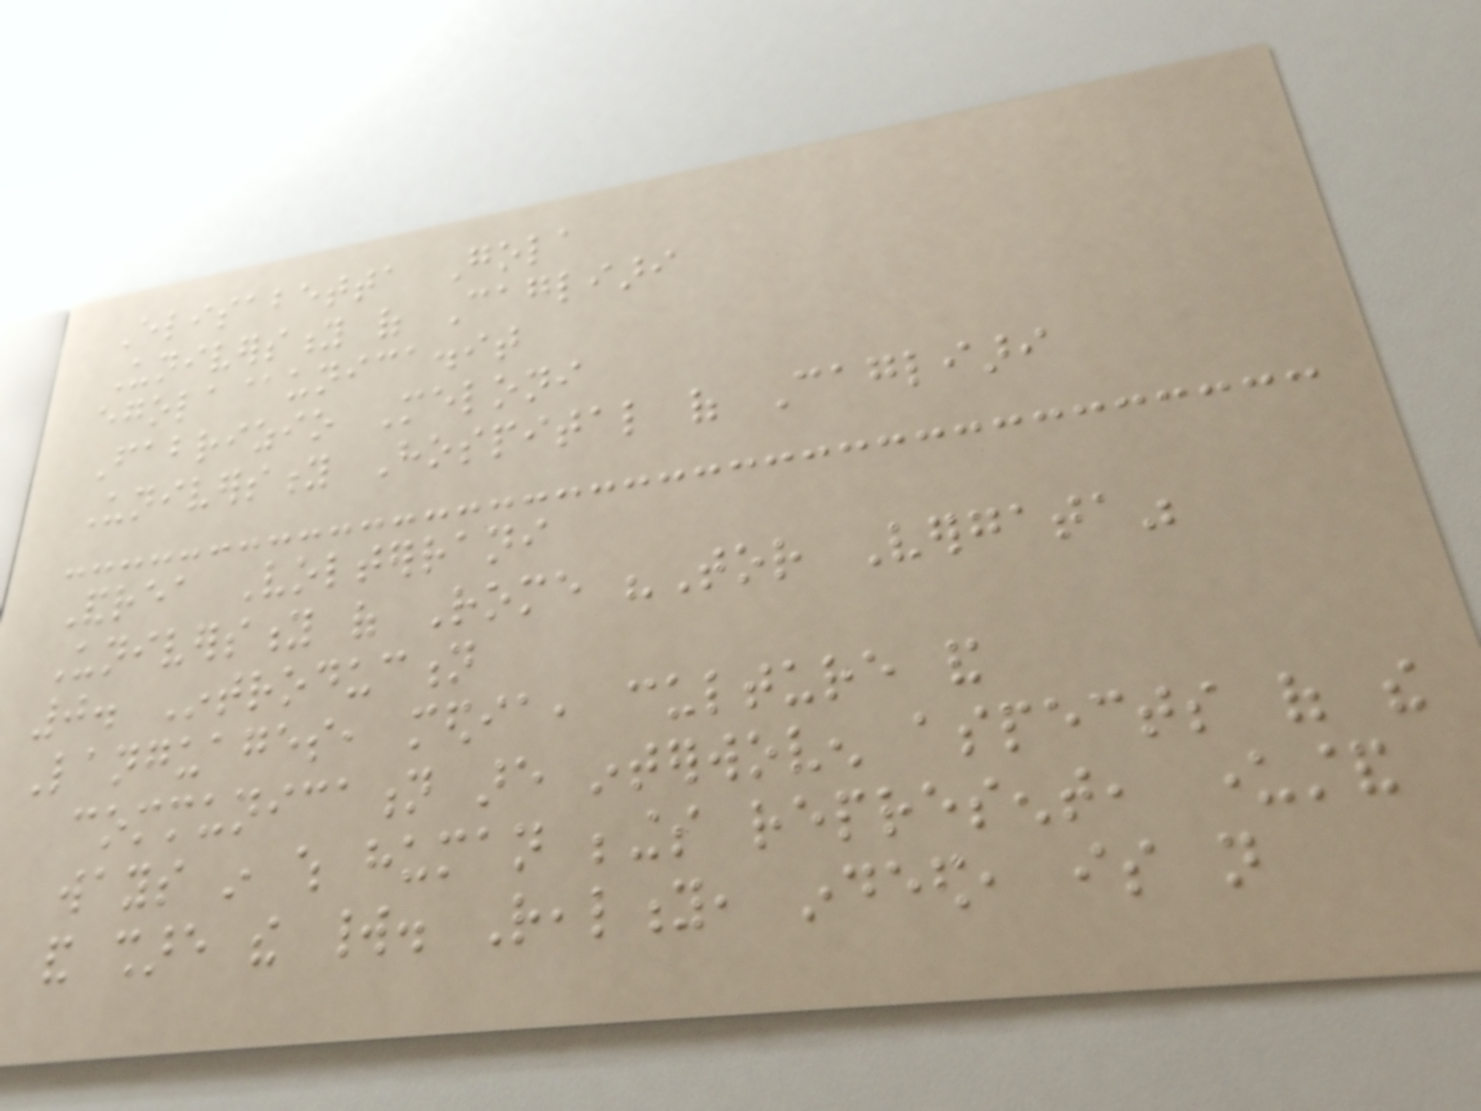Elisabetta Gola
University of Cagliari
egola@unica.it
Fabrizio Meloni
University Hospital of Cagliari
Andrea Volterrani
University of Rome "Tor Vergata"
0. Introduction
Languages, media, culture and
communication are interwoven aspects of the
ways in which human beings represent, understand
and share the world. Reality, indeed, is not
